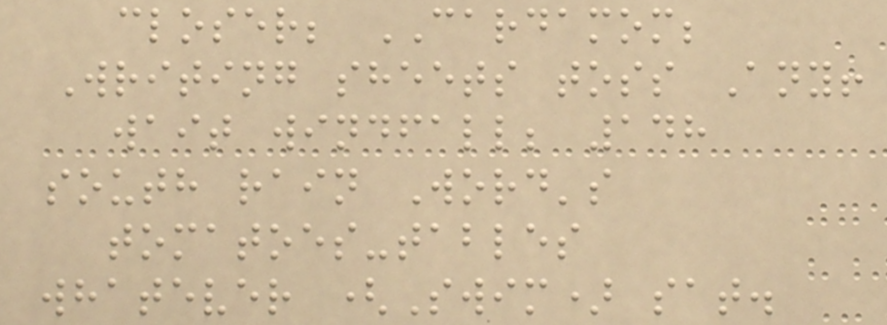closer; CARDAMOM;
Writing sheets toss Any!
wait windfall; 148
south rain Word's
tomatoes-tables
whatever (Swim) sat.
